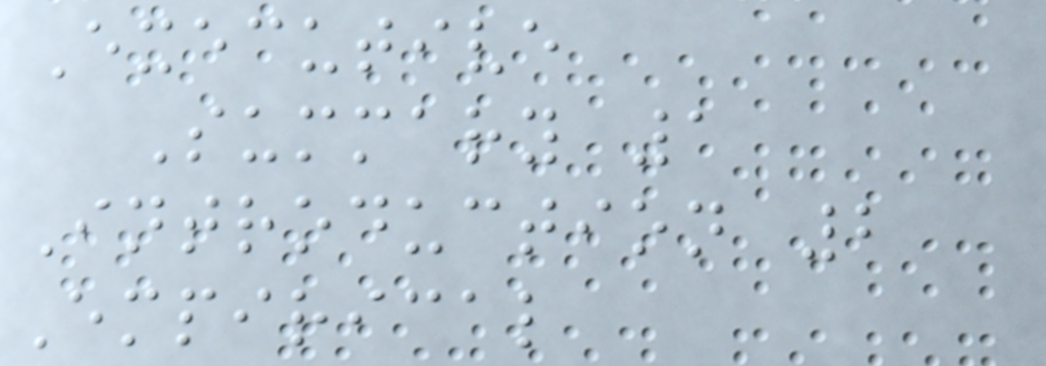Executive
Summary 1
Introduction 2
Empirical
